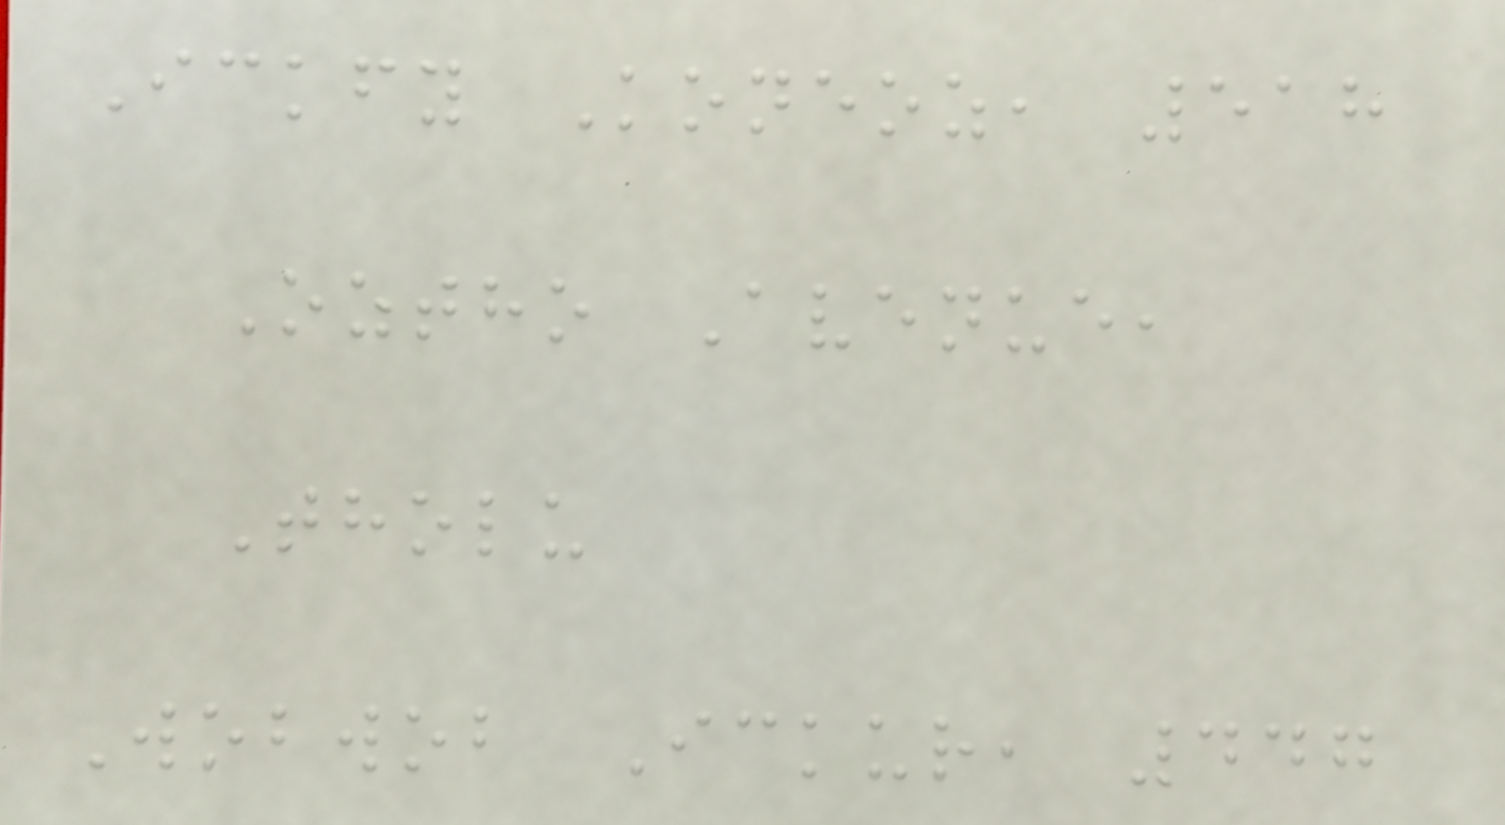Ickfy Koneoz, 518
Oztho Avenue,
Tholu
Wobwob Ickur, 447
